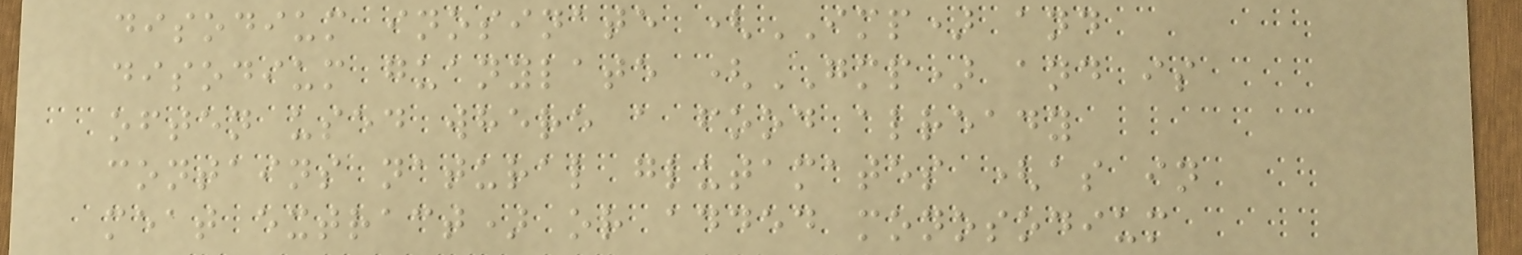disodium inosinate (IMP) and
disodium guanylate (GMP) and is
often used where a food already
contains natural glutamates (as in
meat extract) or added monosodium
